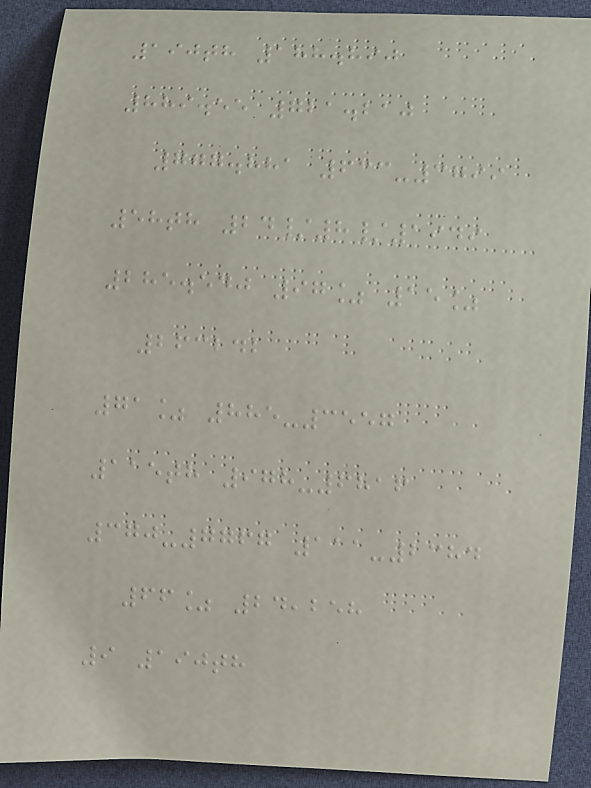190th 188.890
889.55 721.210
777.881 633-3799
58th 24/8/1949
285.540 97% 15%
263242
71% 885-3557
115th 978-6816
370-7767 111-2384
66% 24,258
9 190th
